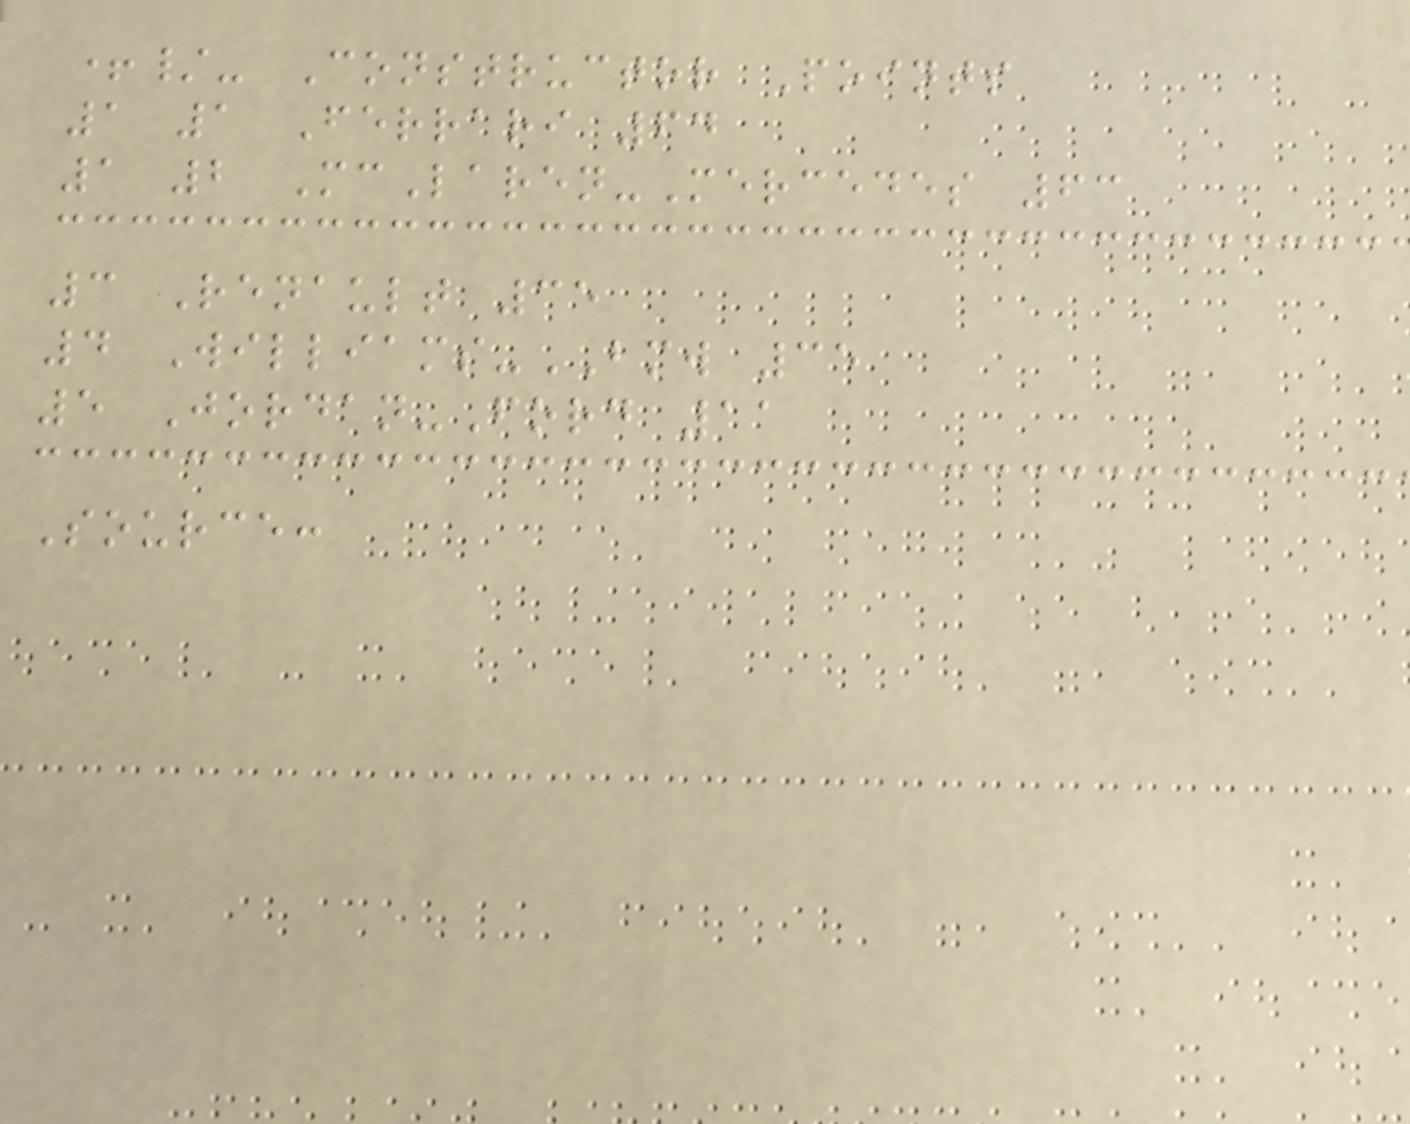+/- Constructor Points
1 1 Ferrari 64
1 2 McLaren-Mercedes 63
3 Renault 35
4 Williams-BMW 35
5 Jordan-Ford 11
Source:
